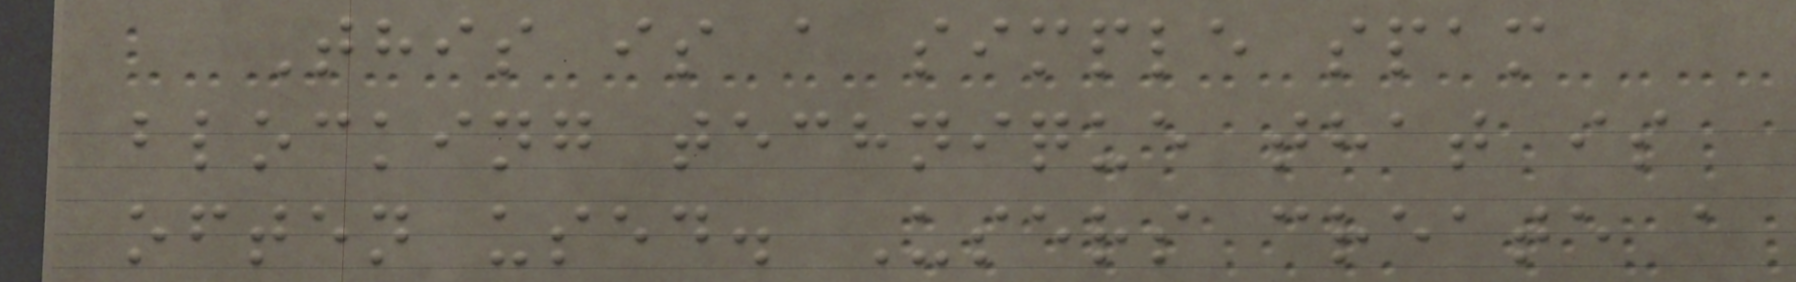This is a simple spam
blocking technique that is
often used. Users create a
